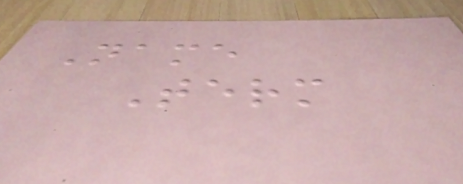Name
Term
